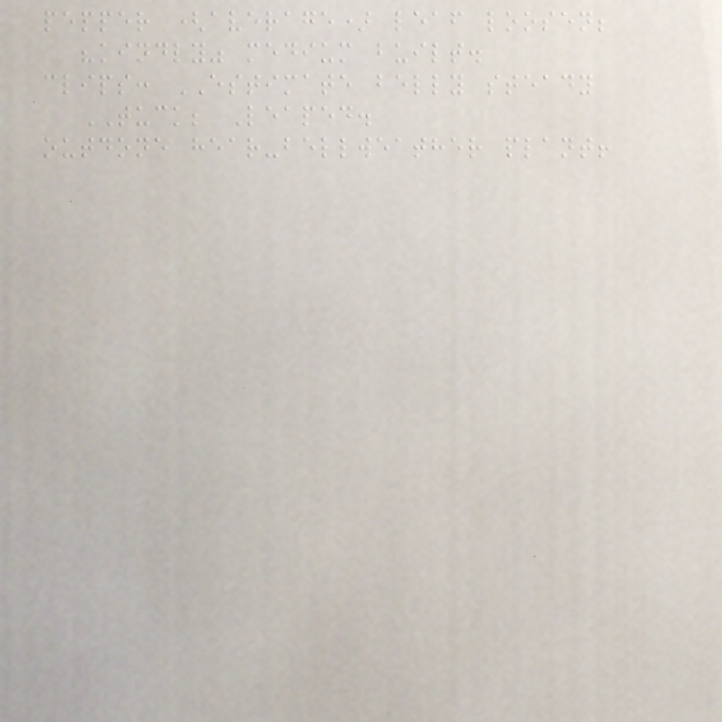pepper (average) leaf loosen;
"kindly" medium built.
clips: ESTIMATE belly steady
TUCK; Leaped.
outdone hear-bellweather plant!
